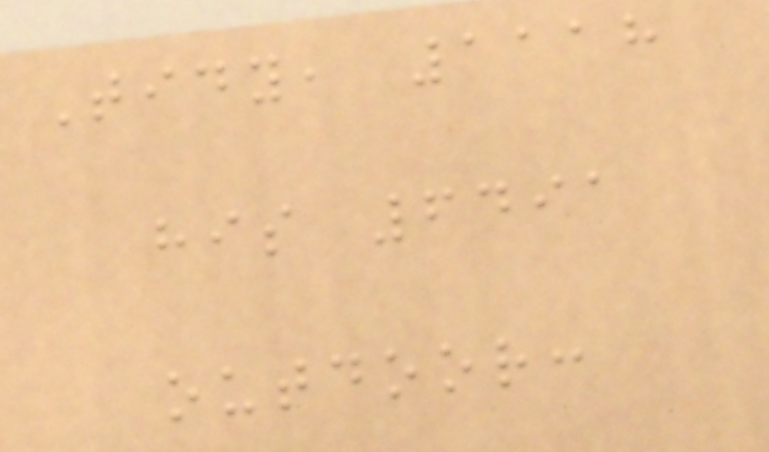Tidy, 1118
his 6491
outdoor:
